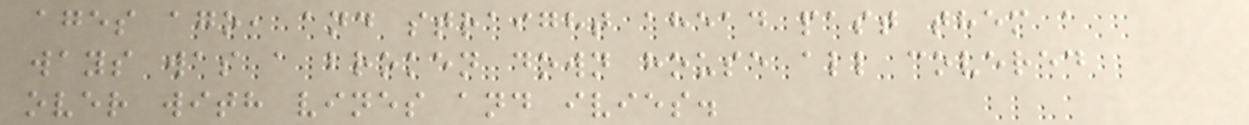ages ago, and straight ahead past them a
ways was a broken down house all covered
over with vines and ivies.
